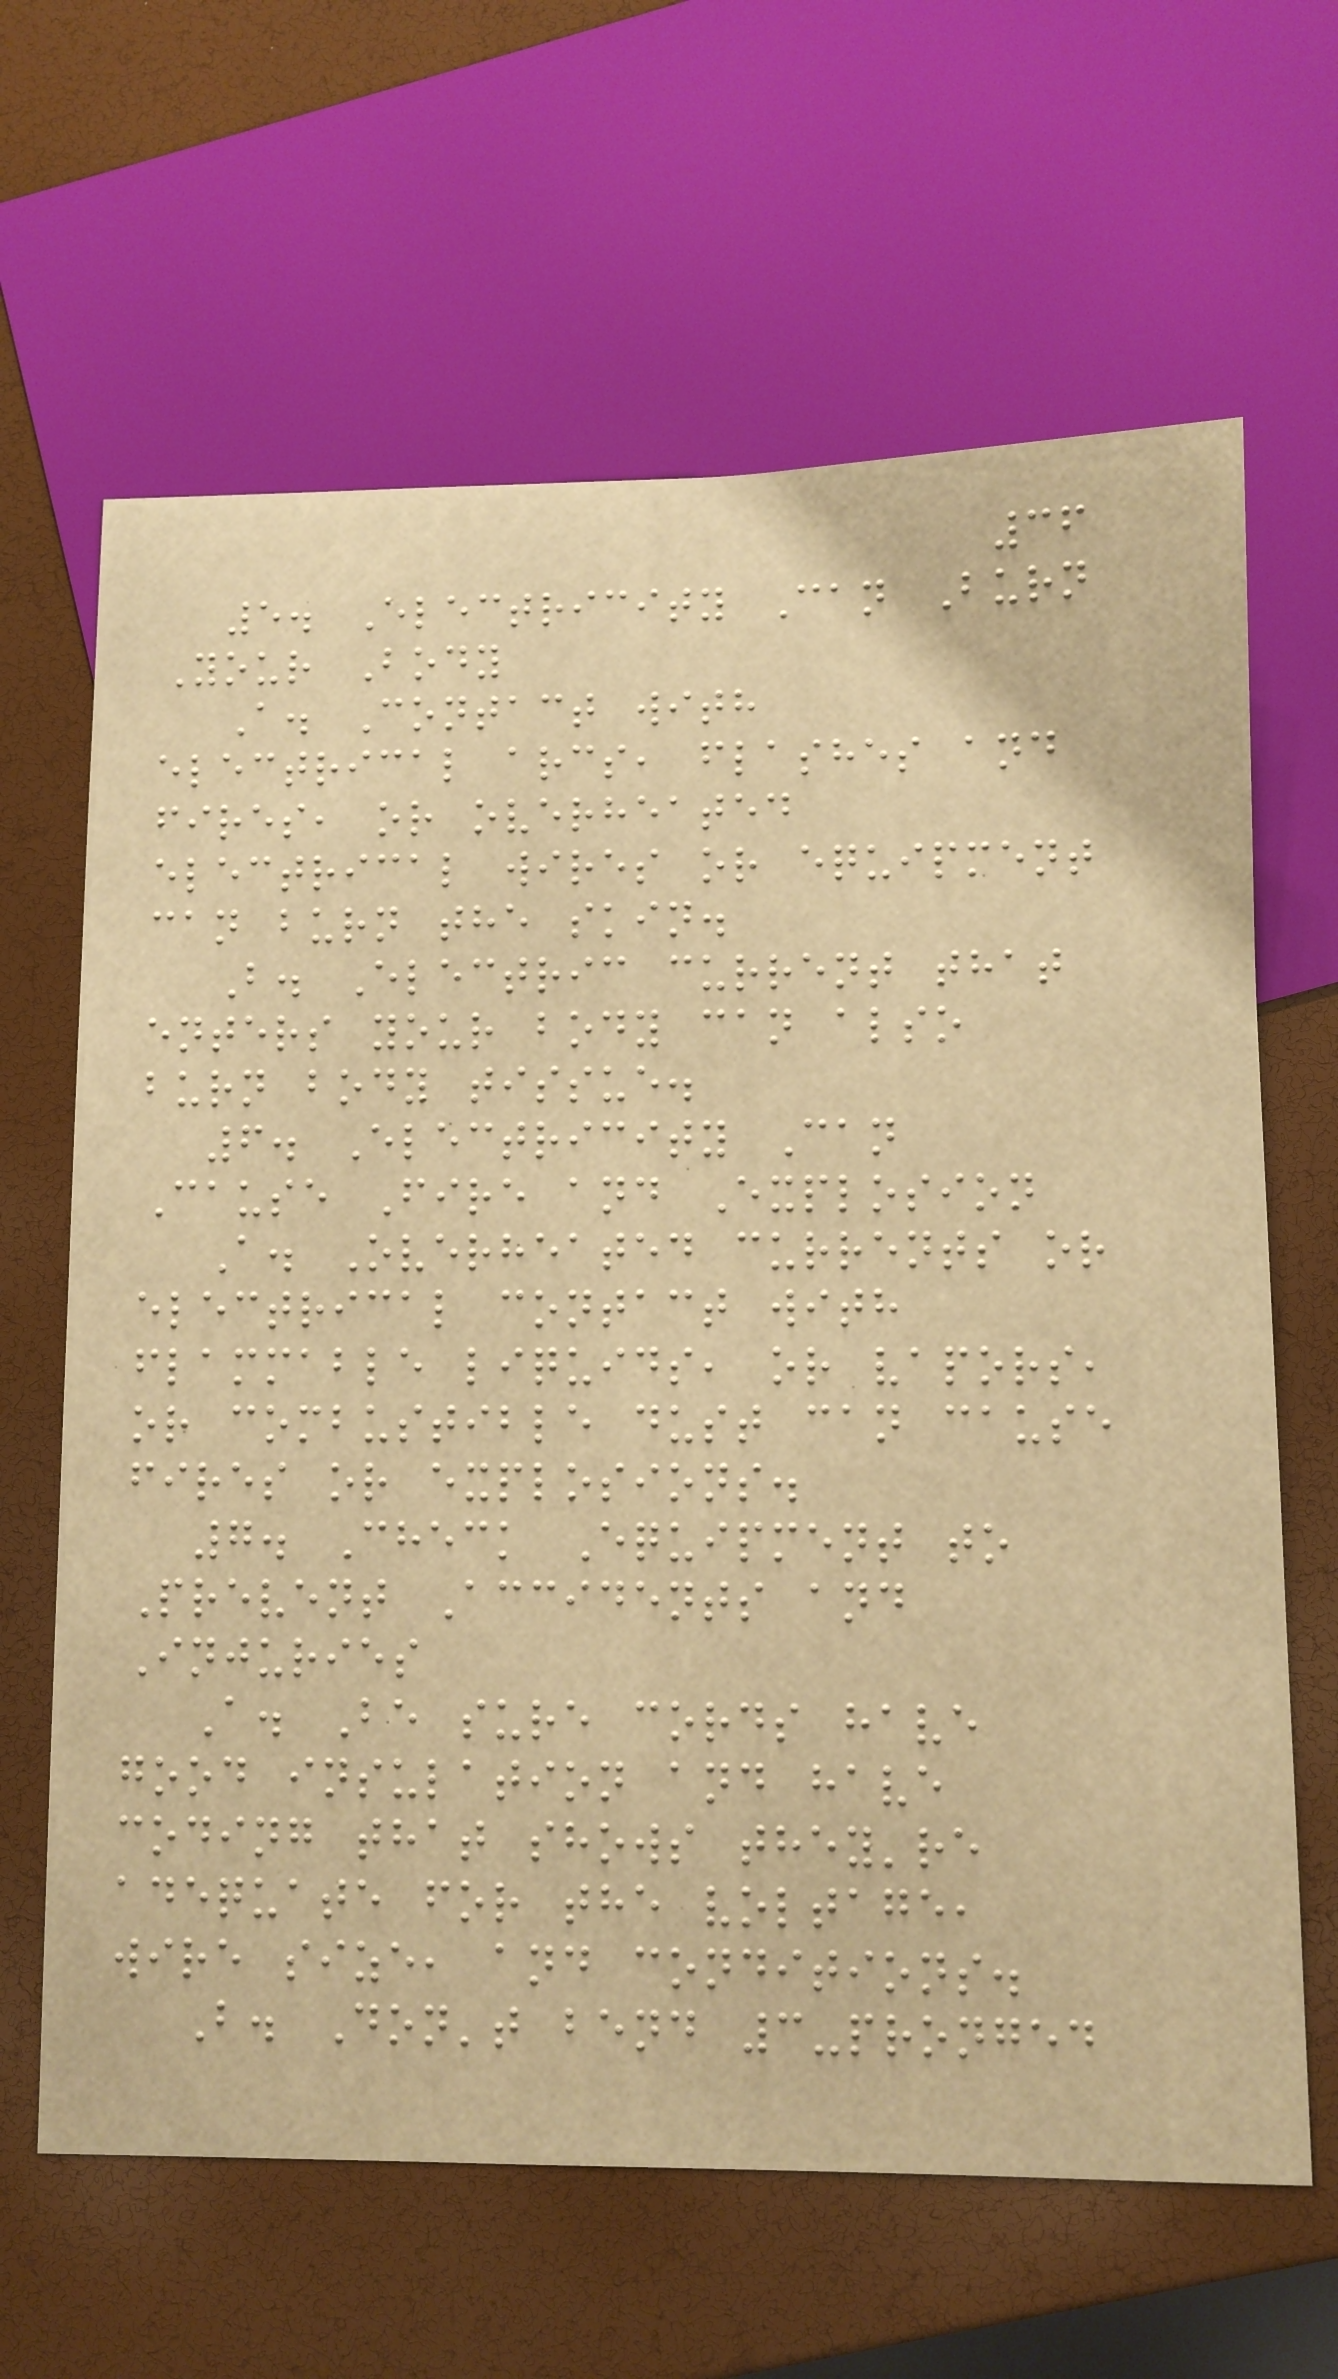36
5. Electricity Can Burn
Your Body
A. Contact with
electrical arcs, flashes and
fires, or overheated
electrical wires or equipment
can burn the skin.
B. Electric current that
enters your body can also
burn body tissue.
6. Electricity Can
Cause Fire and Explosion
A. Overheated currents or
electrical contact with
flammable liquids, or vapors,
or combustible dust can cause
fires or explosions.
7. Check Equipment to
Prevent Accidents and
Injuries
A. Be sure cords have
good insulation and have
coding that shows they're
adequate for the voltage,
wire size, and conditions.
B. Don't bend 3-pronged
